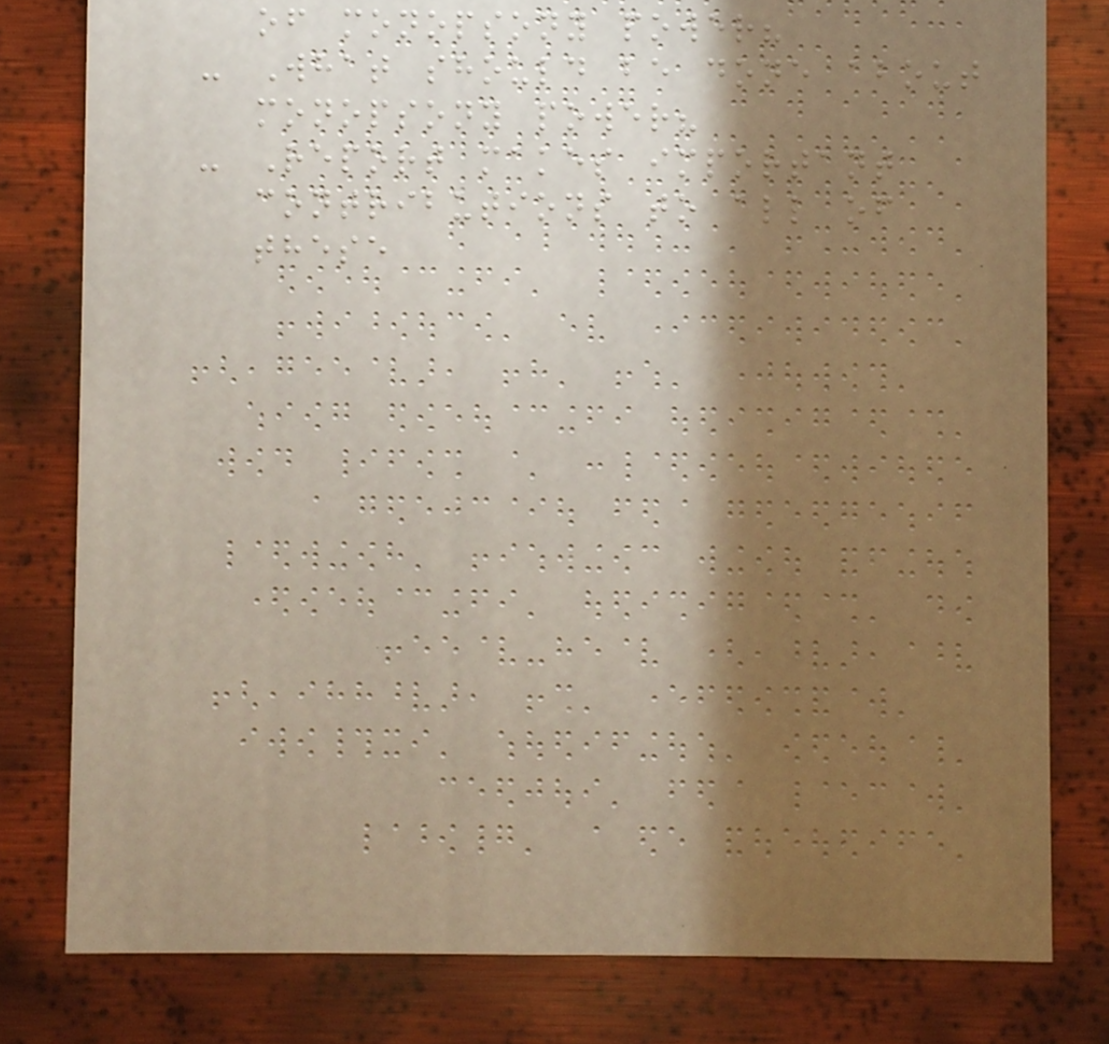of monopsony power?
- What should be done about
monopsony power?
- Report makes important
contributions to all of
these
